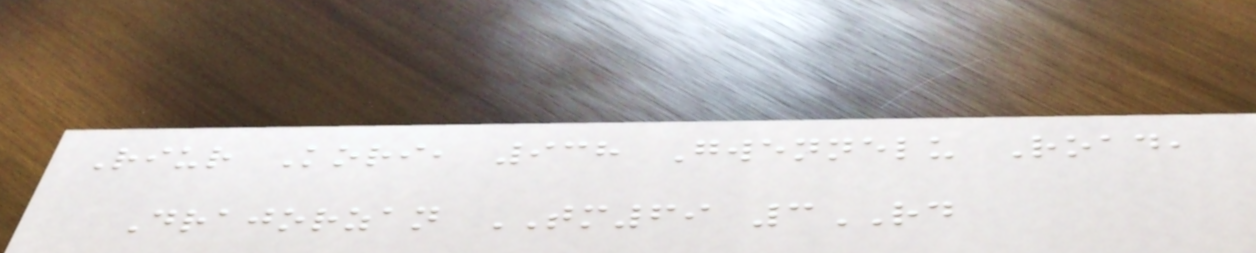Riur Kori, 938 Gwennelu Road,
Drajorzan TM69 3RD
